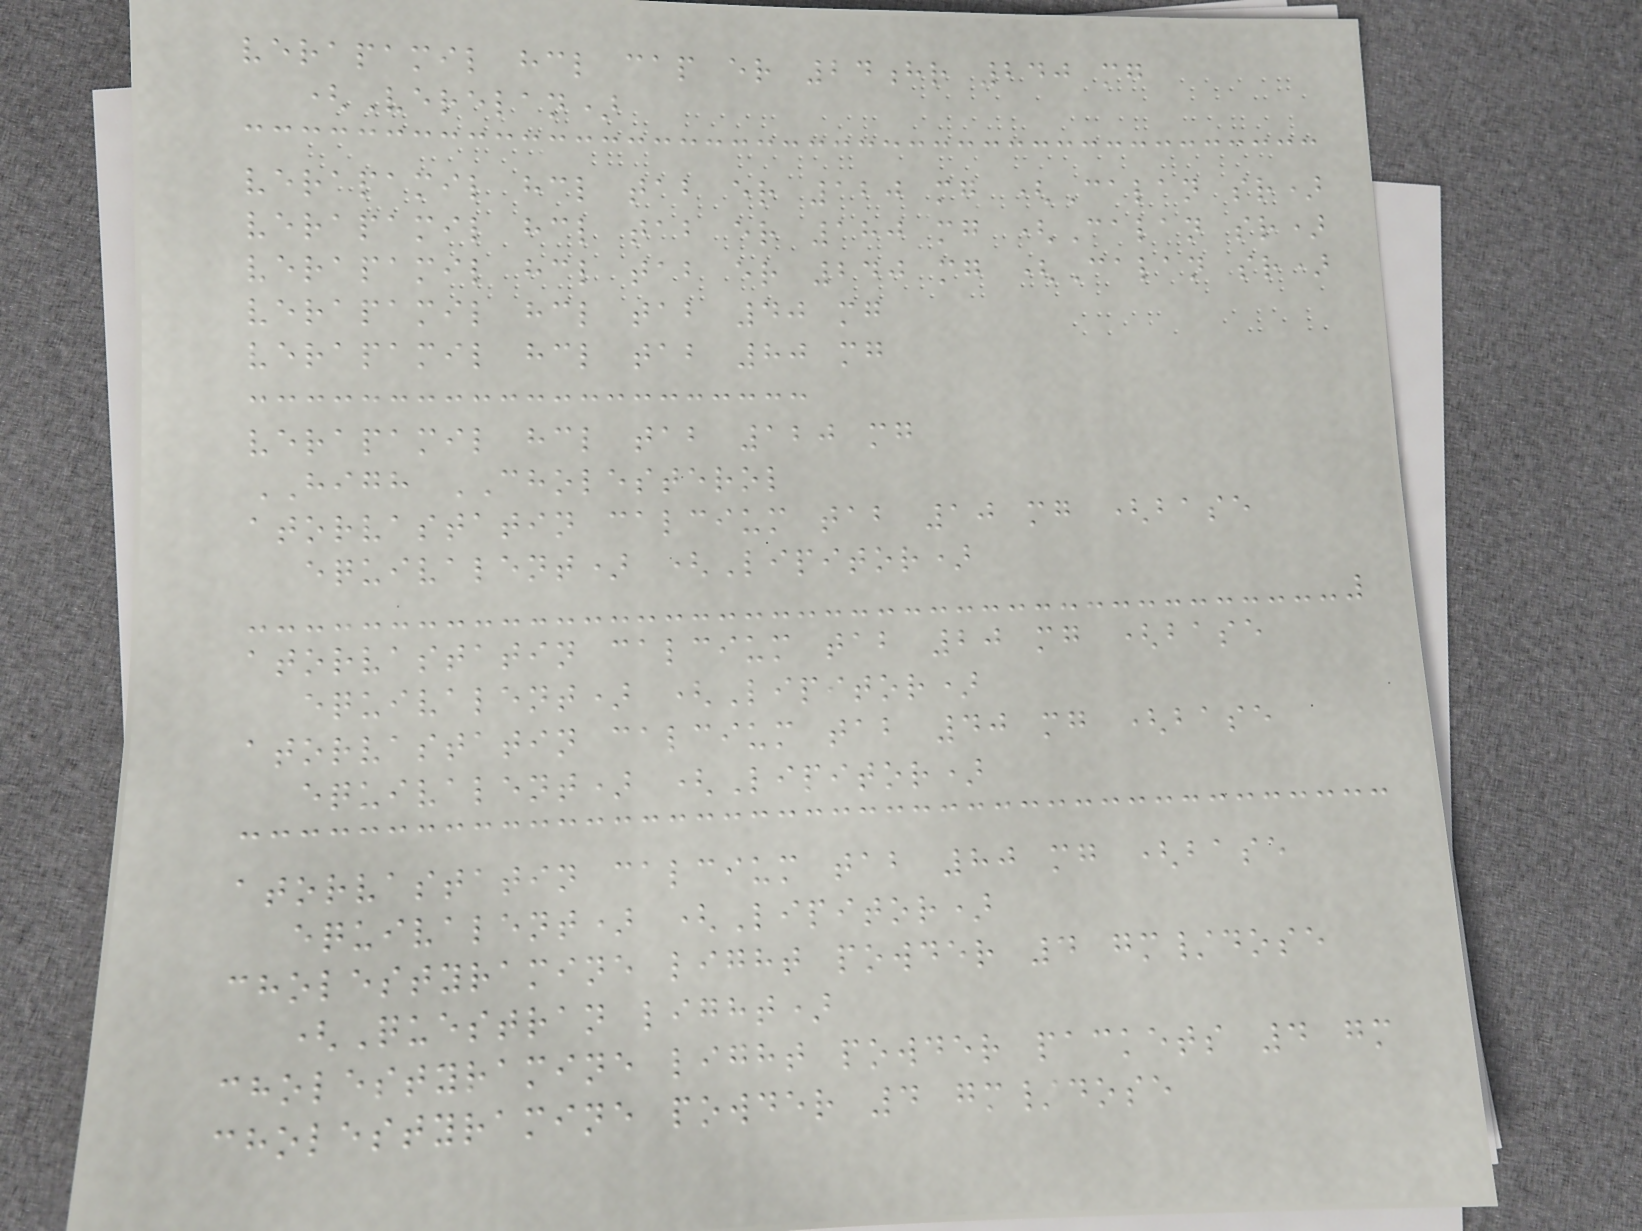verapamil hcl cap er 24hr 240 mg
(Verelan)
verapamil hcl tab er 120 mg (Calan sr)
verapamil hcl tab er 180 mg (Calan sr)
verapamil hcl tab er 240 mg (Calan sr)
verapamil hcl tab 40 mg
verapamil hcl tab 80 mg
verapamil hcl tab 120 mg
HIGH CHOLESTEROL
atorvastatin calcium tab 10 mg (base
equivalent) (Lipitor)
atorvastatin calcium tab 20 mg (base
equivalent) (Lipitor)
atorvastatin calcium tab 40 mg (base
equivalent) (Lipitor)
atorvastatin calcium tab 80 mg (base
equivalent) (Lipitor)
cholestyramine light powder 4 gm/dose
(Questran light)
cholestyramine light powder packets 4 gm
cholestyramine powder 4 gm/dose
